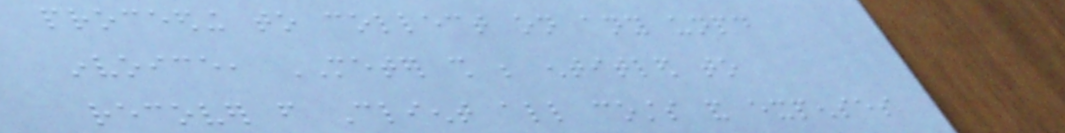proceeding to collect on any unpaid
invoice, METER shall be entitled to
recover from Client all costs and expenses
